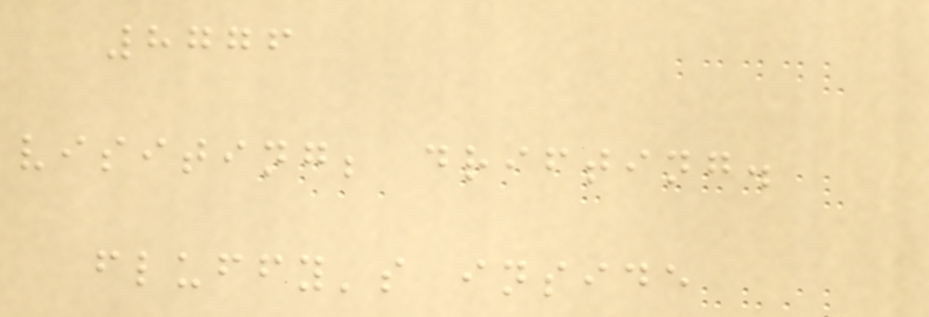8776
visiting; drifting.
fluffy's inside
